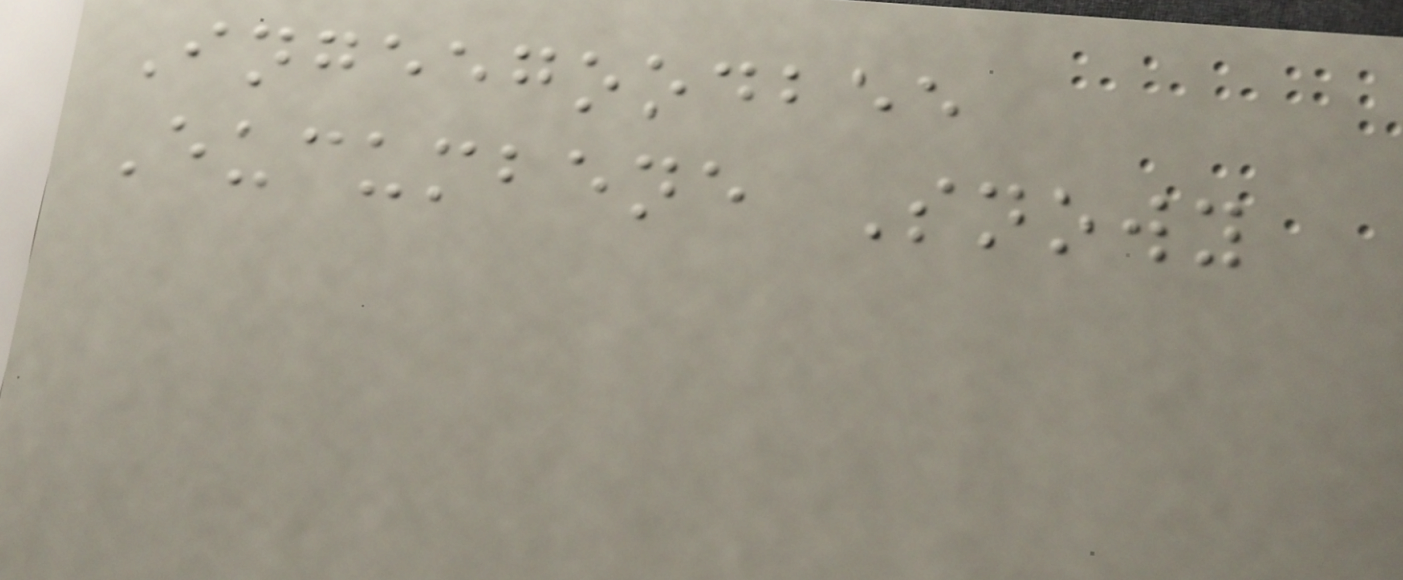Ingeegoodbee
Eucumbene Snowy
